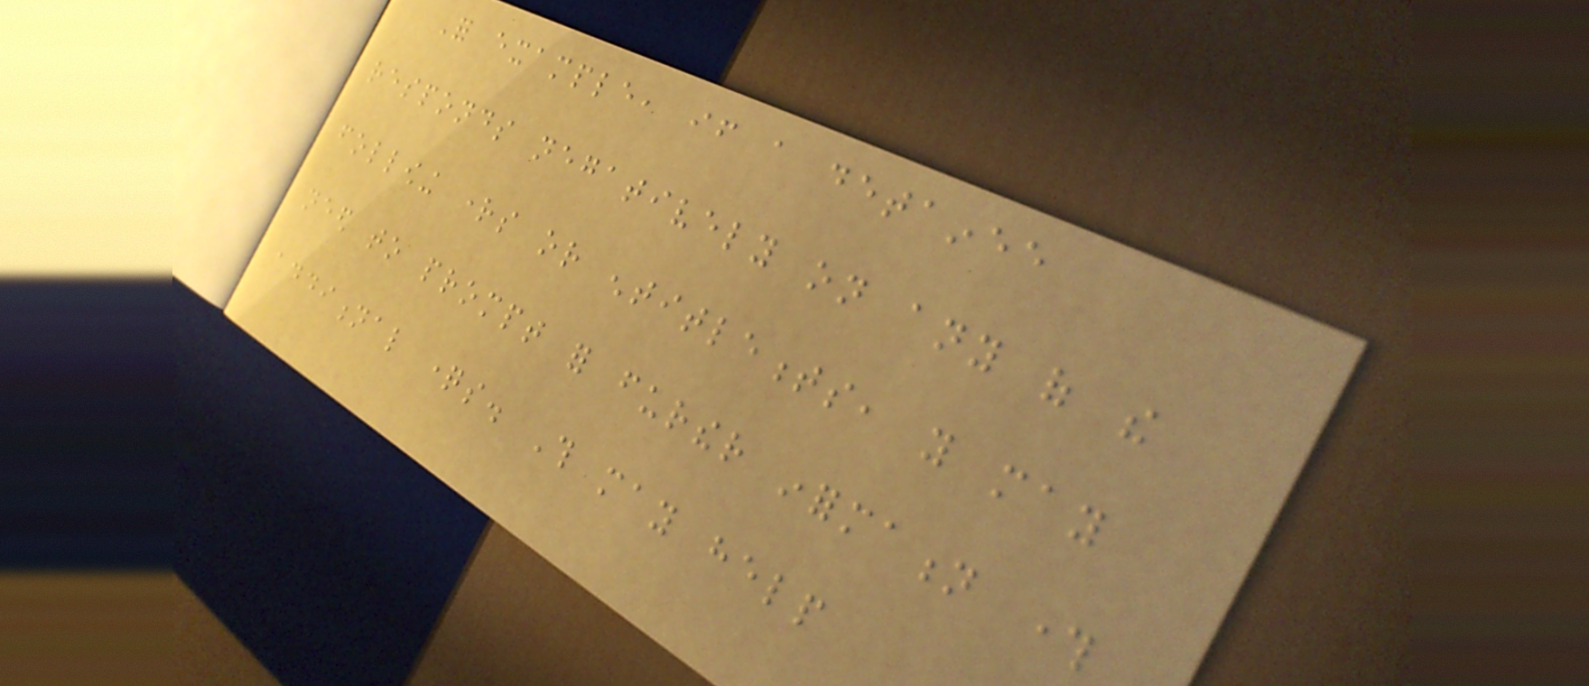For example, if a detainee
responds negatively on any of the
following rights or entitlements, you may
need to prompt for further information through
additional questions. This may help
